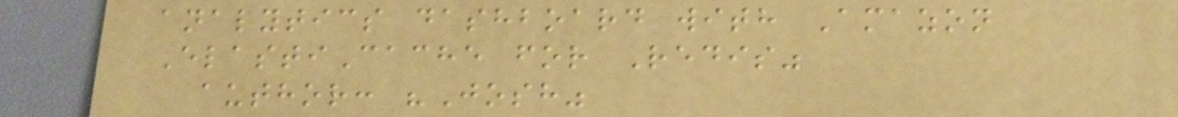analytics dashboard with Amazon
ElastiCache for Redis"
author: "Josh"
